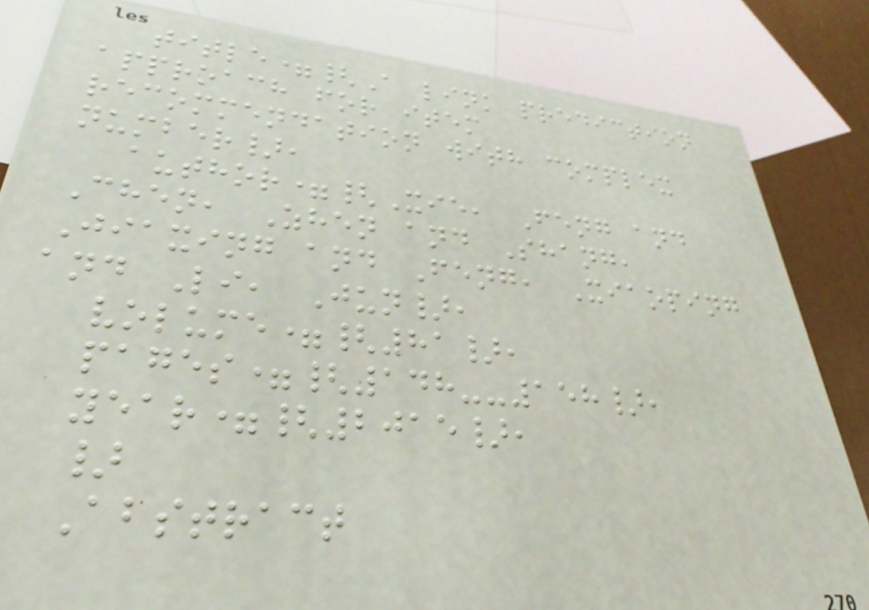title={A link prediction
approach for item
recommendation with complex
number},
author={Xie, Feng and
Chen, Zhen and Shang,
Jiaxing and Feng, Xiaoping
and Li, Jun},
volume={81},
pages={148--158},
year={2015},
}
Abstract
